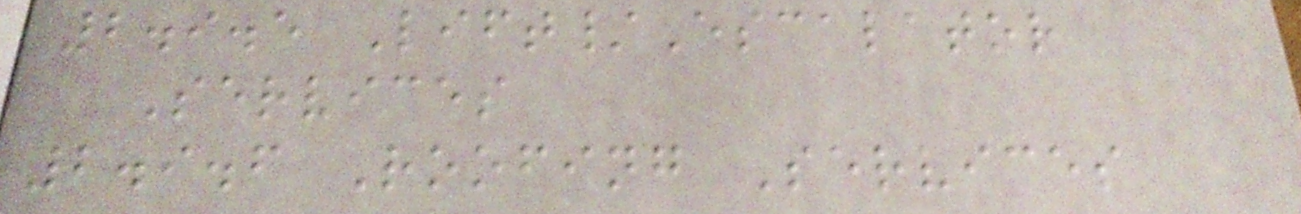2.9.5 Lift/Escalator
Services
2.9.6 Roofing Services
